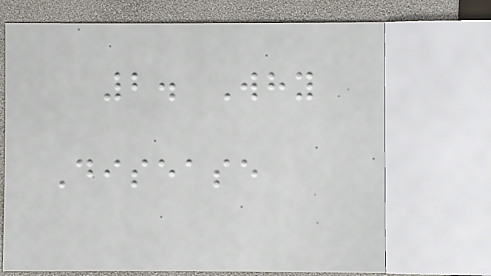2. Why
Disease
